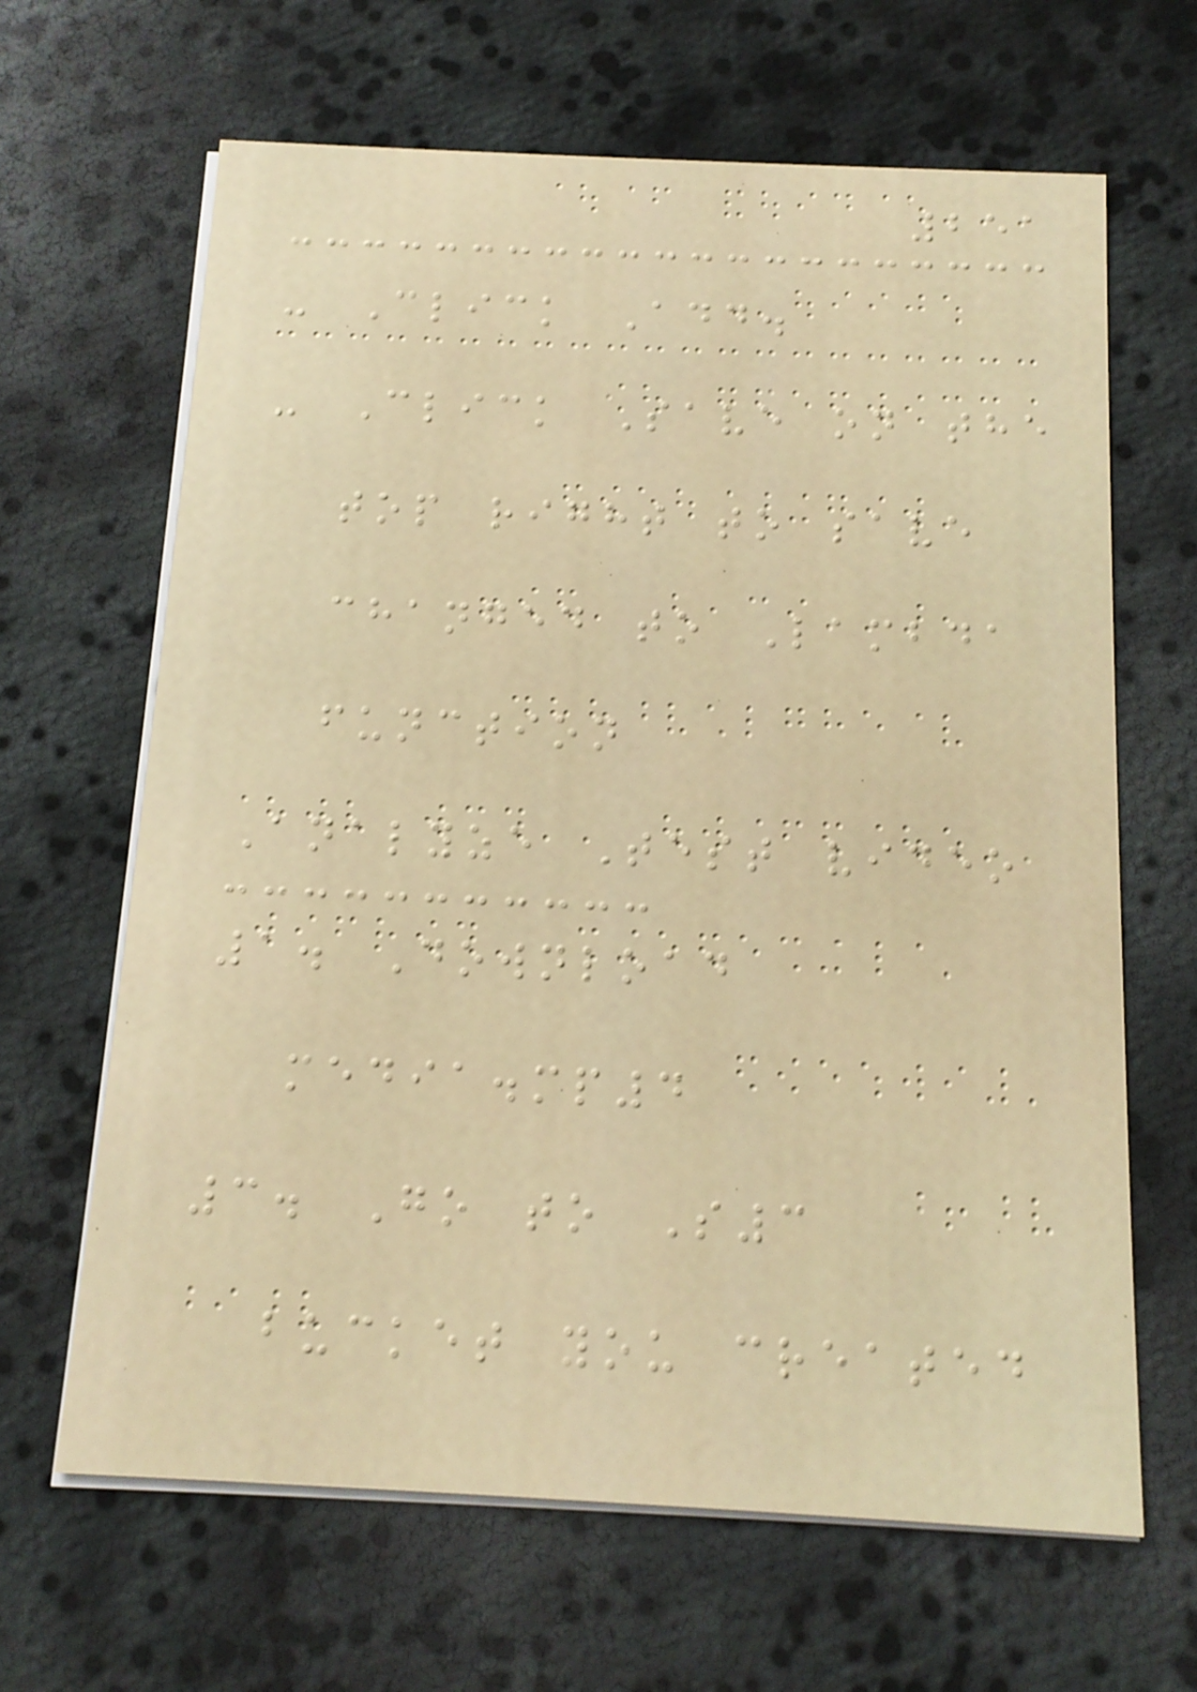251
- Click Add.
- Click Save on the
top right to save
changed to Lambda
function
Analyze Test video
1. Download
media.mp4
3. Go to S3
bucket you created
